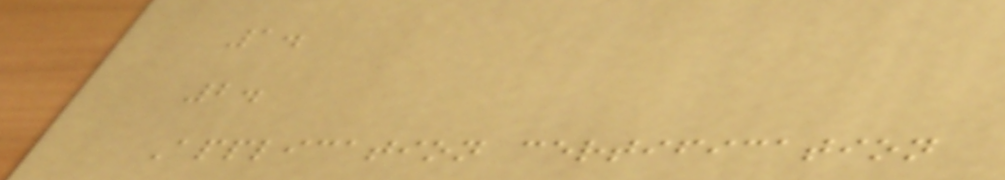1.
2.
Application certification
